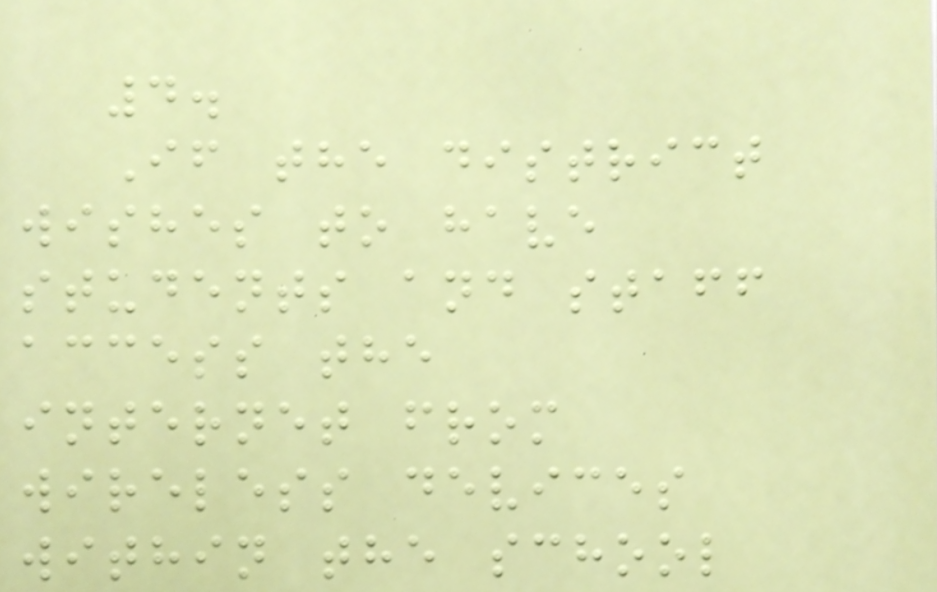4.
If the district
wishes to have
students and staff
access the
internet from
wireless devices
within the school
